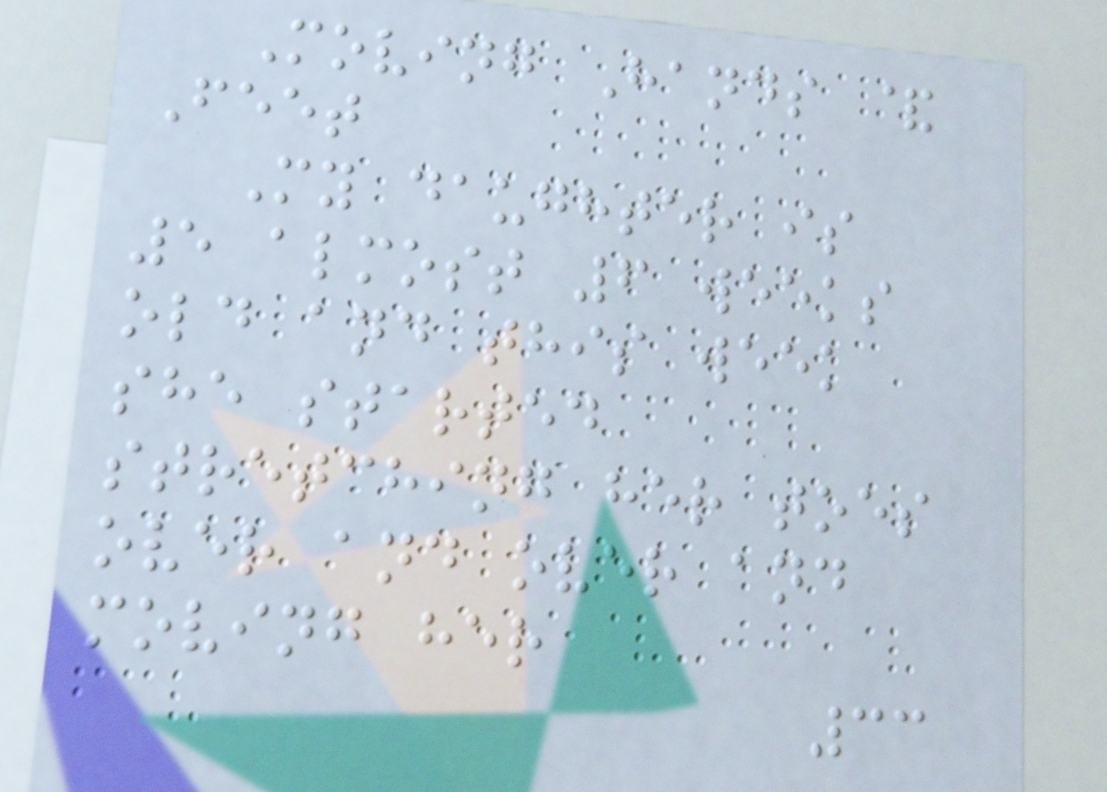Moving Hands &
Feet
My daughter is
5 almost 6 weeks
old and this week
she started
stretching her toes
over and over and
moving her
33
